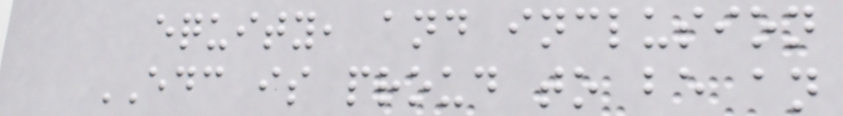equity, and inclusion
EDC is proud to be an
